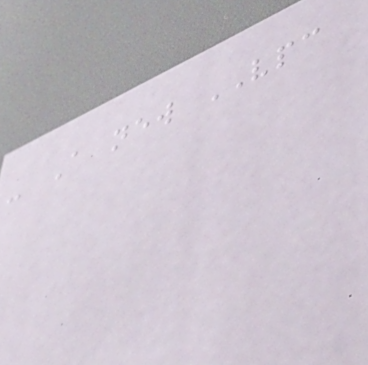- A new VPC
